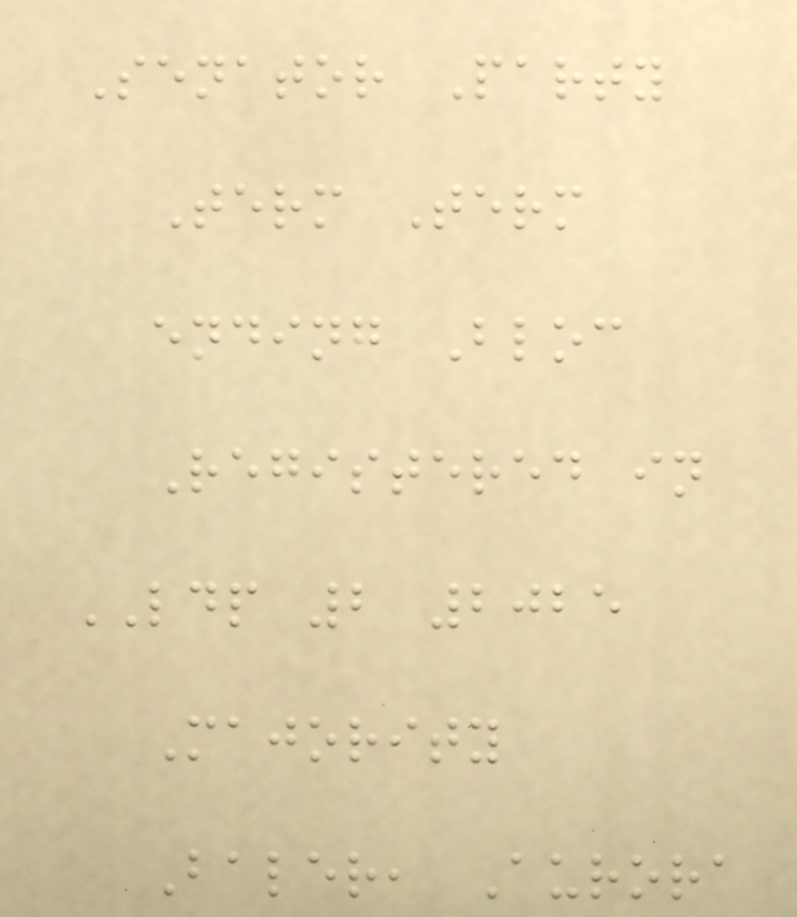Senator Party
Term Term
ending Bloc
Registered in
LDP 2 2025
Majority
Baler, Aurora
